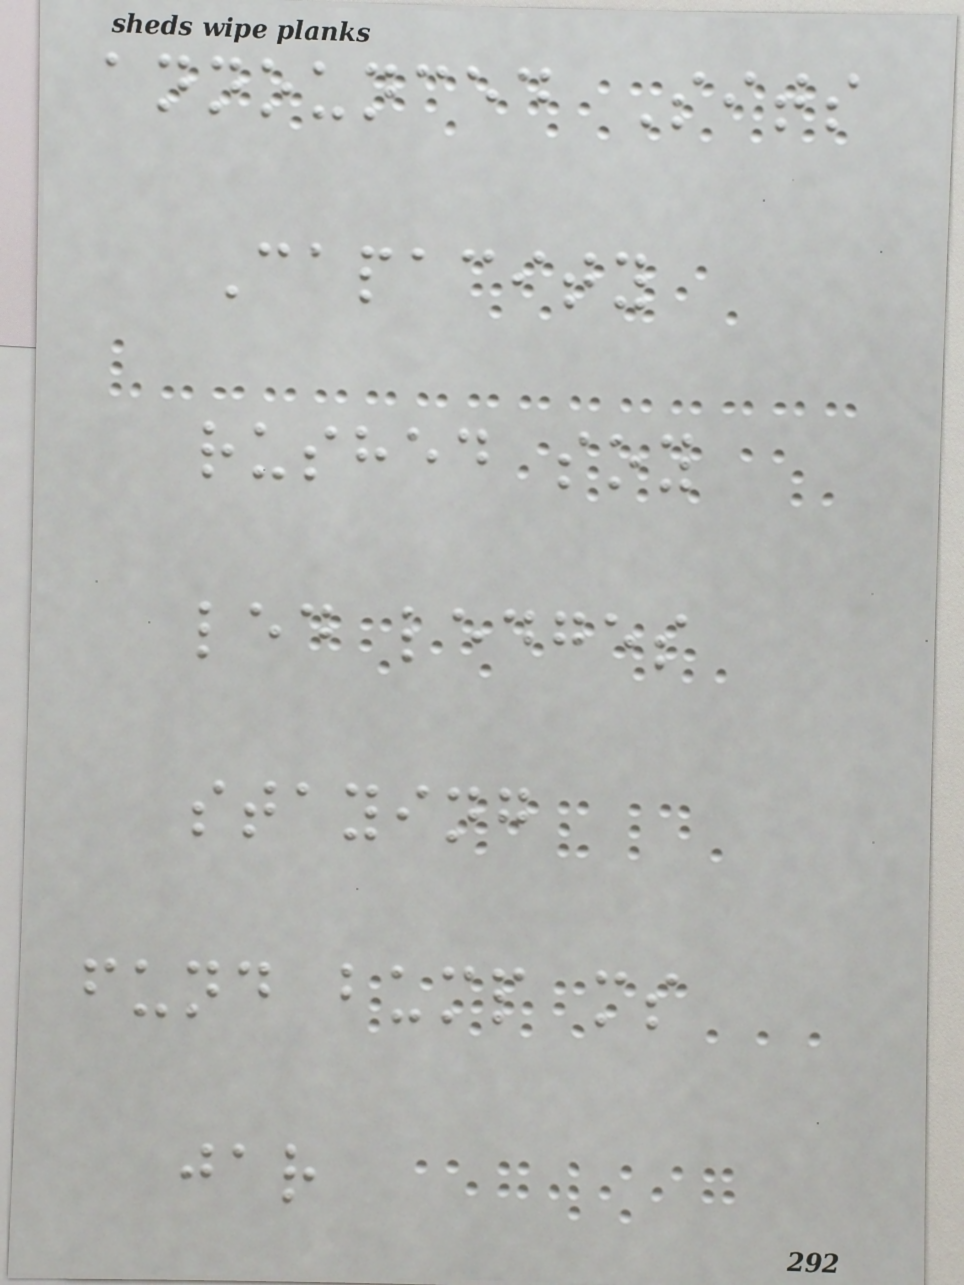announced Sits
Capacity
rushed soy
led ledges
staying
fund bump ms
jar
